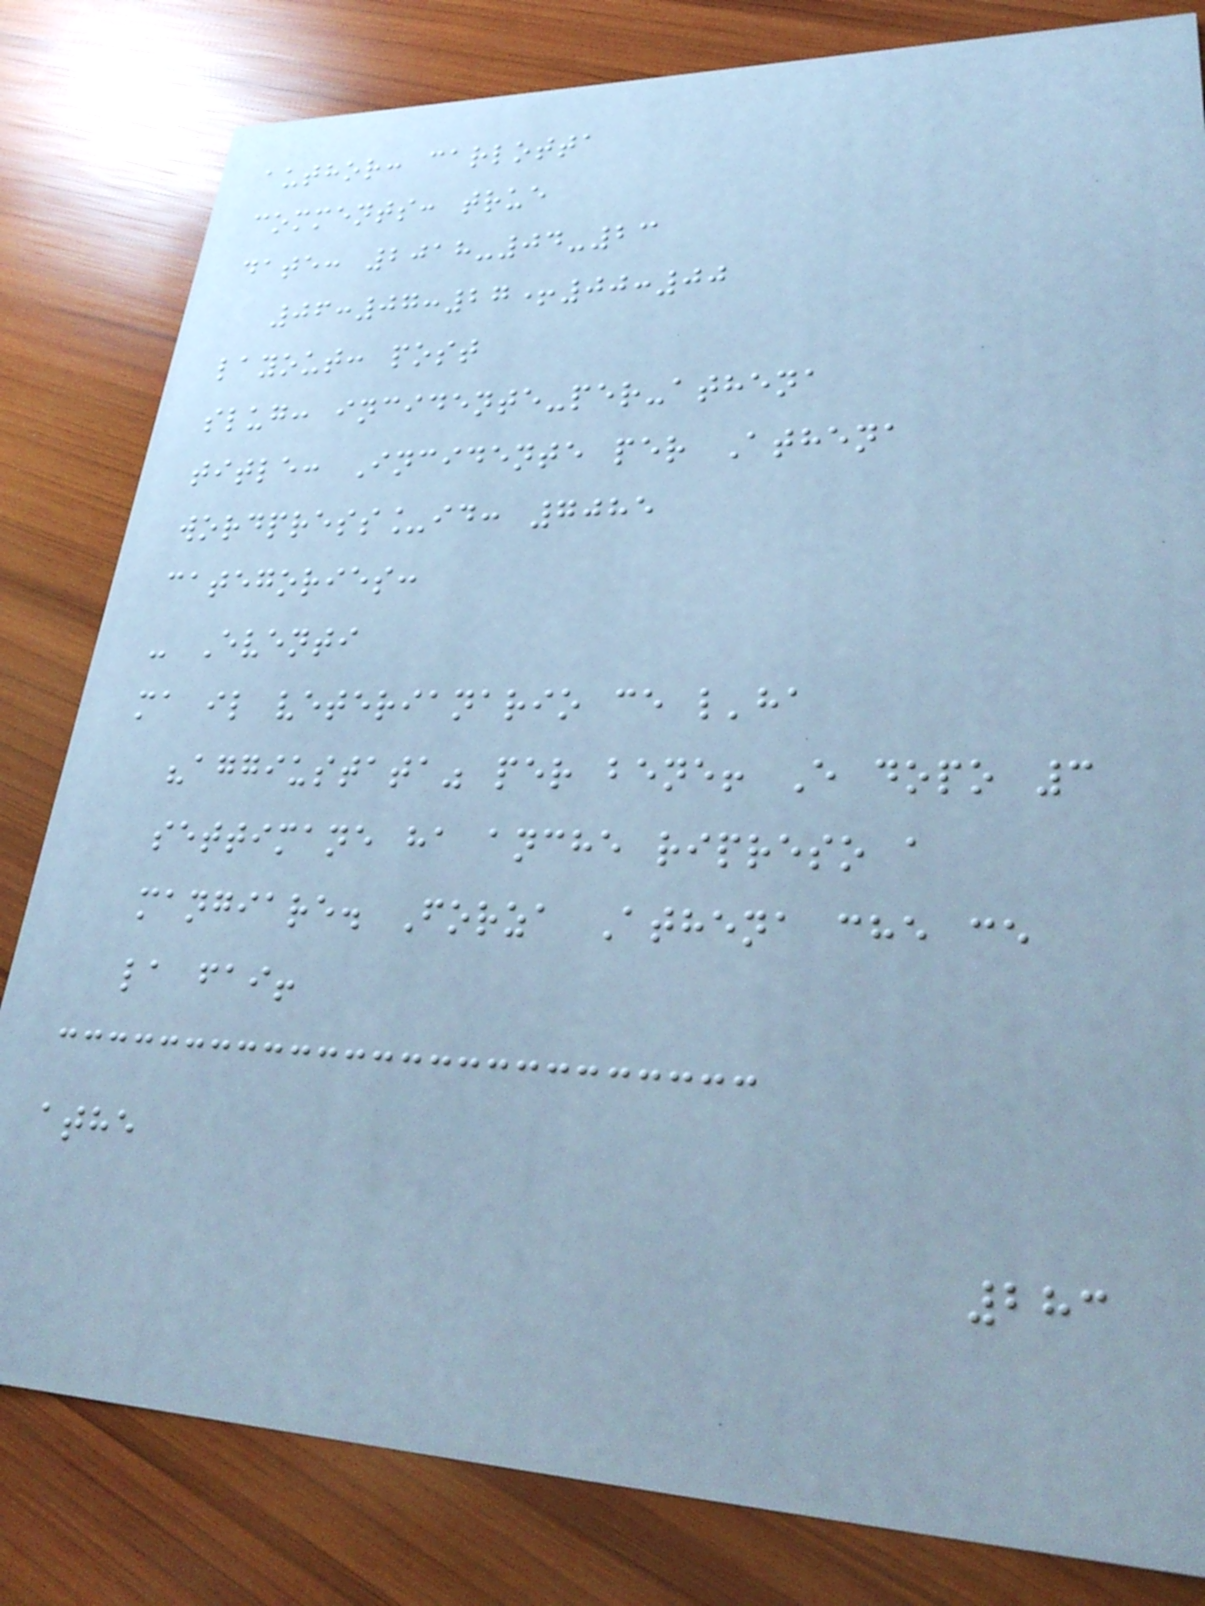author: carlotta
comments: true
date: 2018-04-23
06:07:27+00:00
layout: post
slug: incidente-per-athena
title: Incidente per Athena
wordpress_id: 7085
categories:
- Eventi
ma il veterianario ce l'ha
"aggiustata" per bene! E dopo 3
settimane ha anche ripreso a
mangiare. Forza Athena che ce
la fai!
athe
283
